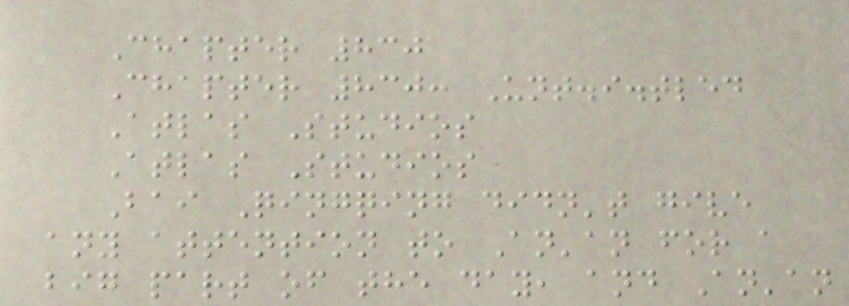Chapter 830
Chapter 830: Unt.i.tled
Atlas Studios
Atlas Studios
Bai Qingqing didn't give
any attention to An'an for a
big part of the day, and An'an
